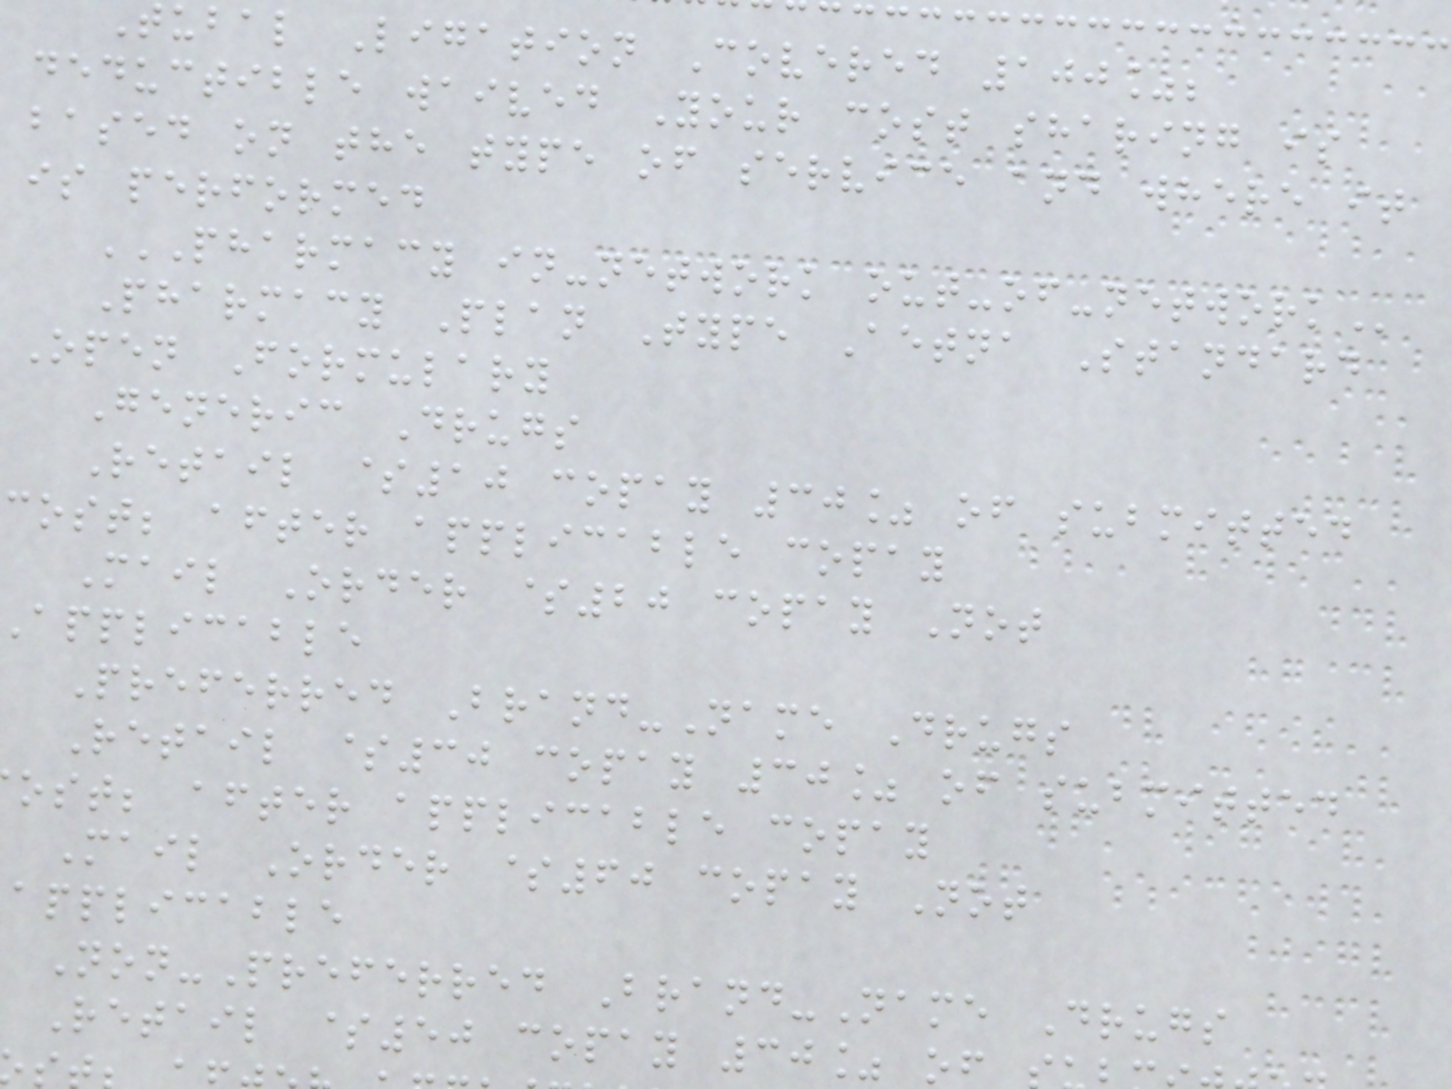tubal Ligation Covered 100%;
deductible waived Your cost sharing is
based on the type of service and where it
is performed
PHARMACY IN-NETWORK OUT-OF-NETWORK
Pharmacy Plan Type Aetna Standard
Open Formulary
Generic Drugs
Retail $10 copay 30% of submitted
cost; after applicable copay
Mail Order $20 copay Not
applicable
Preferred Brand-Name Drugs
Retail $30 copay 30% of submitted
ost; after applicable copay
Mail Order $60 copay Not
applicable
Non-Preferred Brand-Name Drugs
Retail $50 copay 30% of
